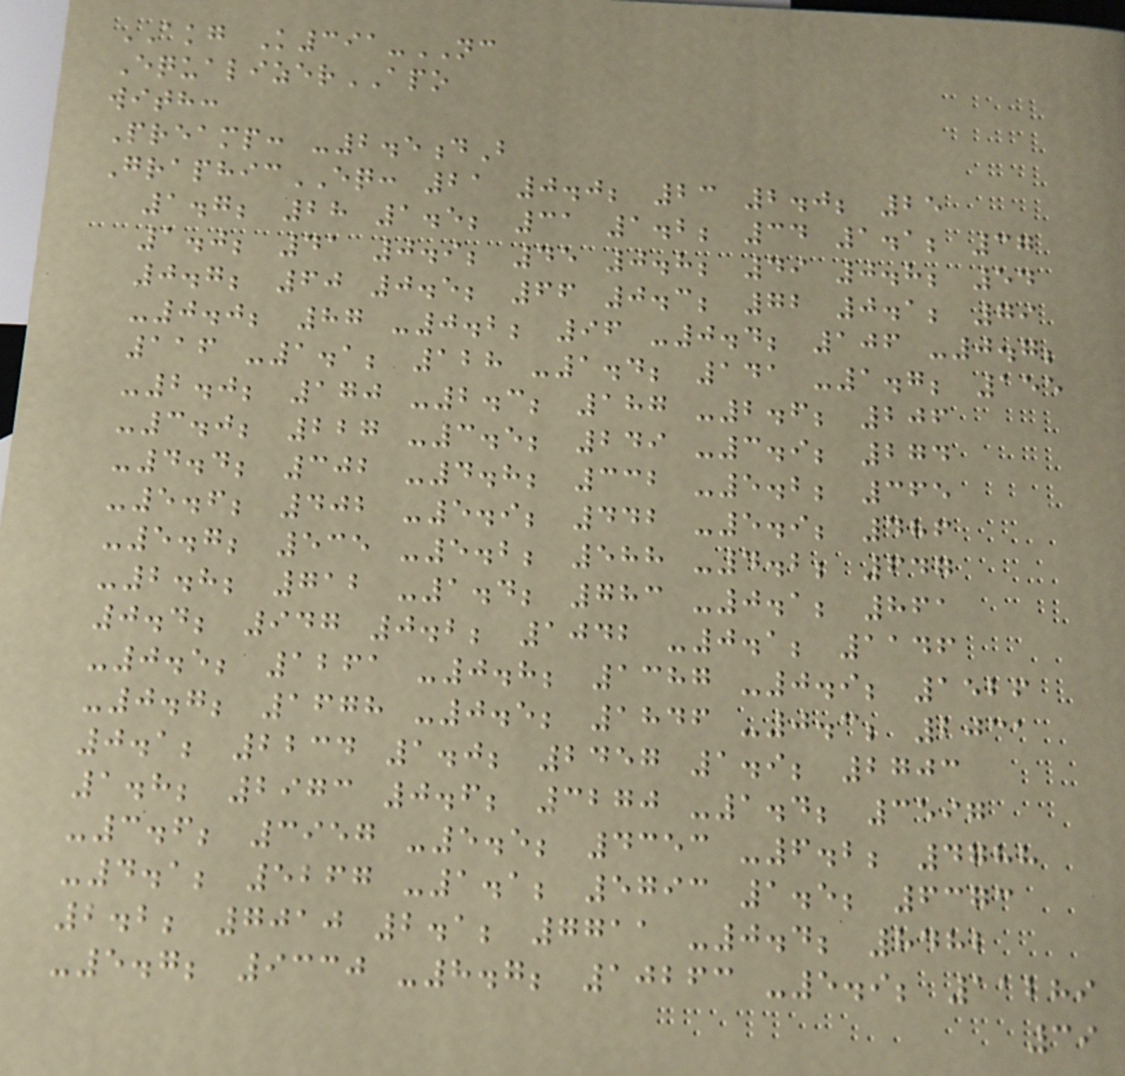AKG K391-NC
EqualizerAPO
with:
Preamp: -2.5dB
GraphicEQ: 21 0.0; 23 2.0; 25
1.7; 28 1.5; 31 1.2; 34 1.1; 37
1.0; 41 0.9; 45 0.8; 49 0.8; 54
0.7; 60 0.5; 66 0.3; 72 0.1; 79
-0.0; 87 -0.2; 96 -0.4; 106 -0.7;
116 -1.1; 128 -1.4; 141 -1.7; 155
-2.0; 170 -2.3; 187 -2.6; 206
-3.0; 227 -3.5; 249 -3.9; 274
-4.4; 302 -4.8; 332 -5.2; 365
-5.6; 402 -5.9; 442 -5.9; 486
-5.7; 535 -5.2; 588 -4.2; 647
-2.8; 712 -1.4; 783 -0.1; 861
0.4; 947 0.2; 1042 -0.1; 1146
-0.5; 1261 -0.8; 1387 -0.9; 1526
-0.7; 1678 -0.5; 1846 -0.3; 2031
0.1; 2234 1.0; 2457 1.9; 2703
1.8; 2973 0.6; 3270 -1.4; 3597
-3.6; 3957 -5.5; 4353 -6.2; 4788
-4.1; 5267 -1.1; 5793 1.5; 6373
2.2; 7010 2.1; 7711 -0.4; 8482
-5.7; 9330 -8.7; 10263 -5.9; 11289
39
